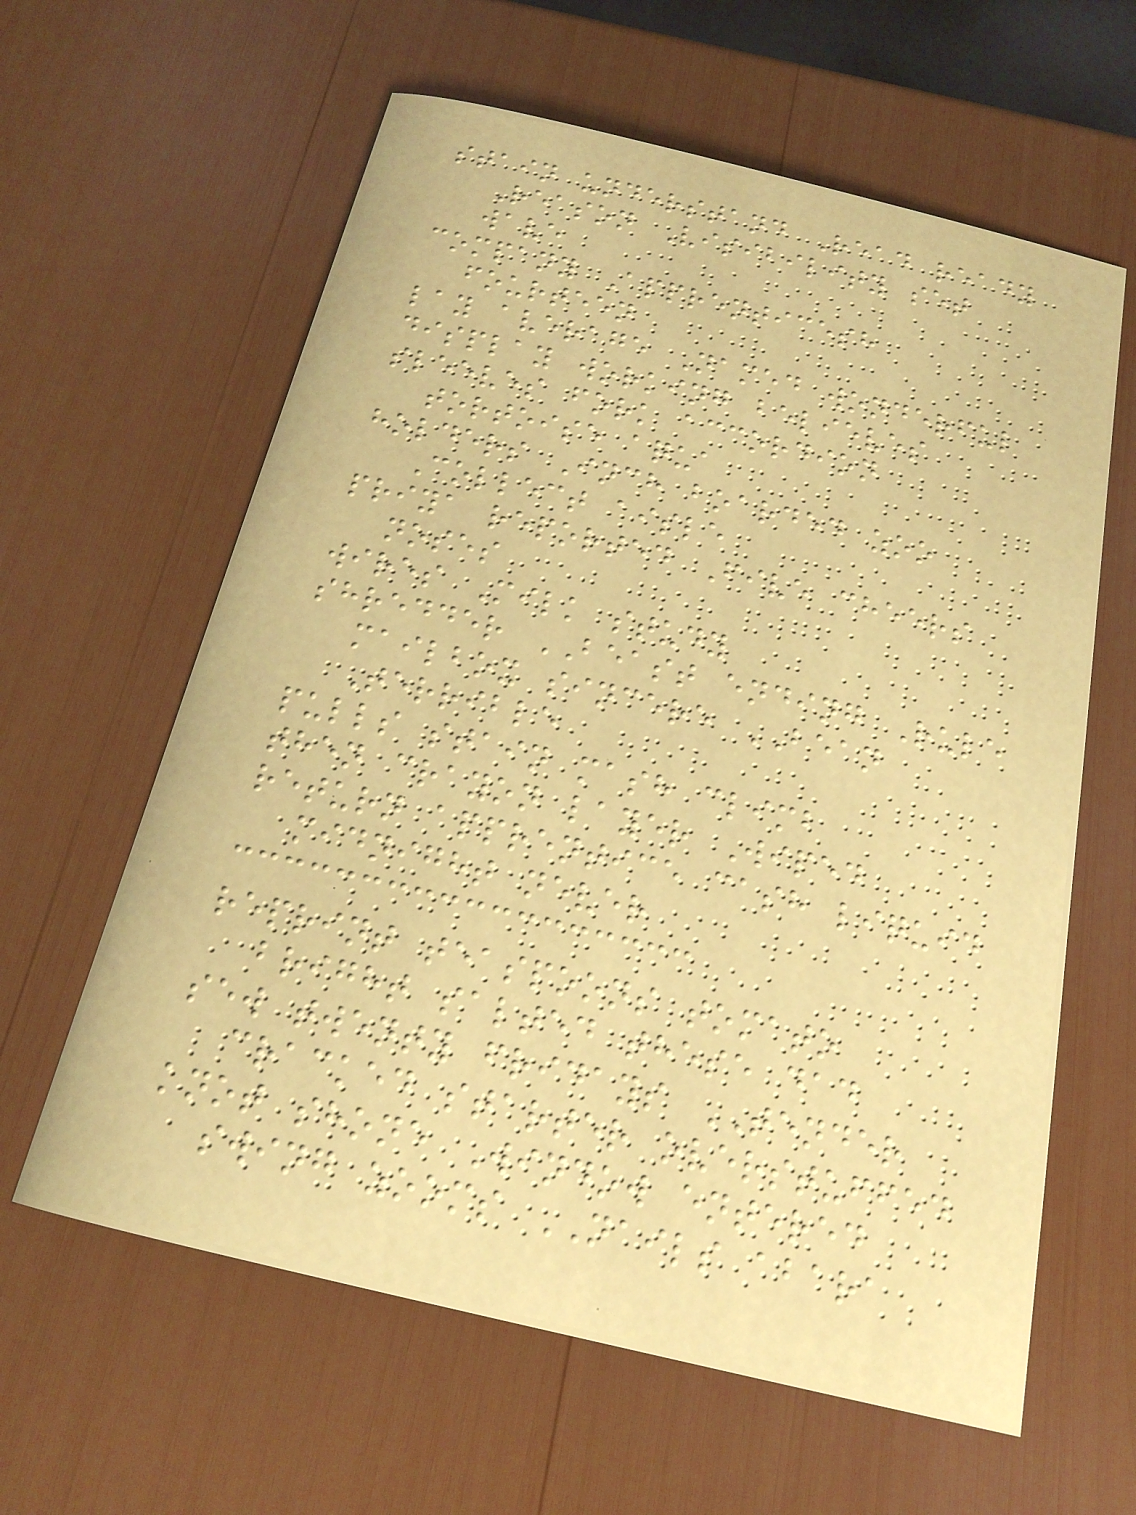stain understand Read ready
Reason Visibility set
wave
company Apprenticesh
fourteen
lay average Named wonderful
display working believes
sleeves fork accordion
tortoise aqua
holders Inch boarded zoo
Collect aisle
priya reported Five cheers
noses
wires Milk study
shredder BEAST ending Rule
mailbox sincere BEAN
Terrible
pulls stain mash climb
then crayon layer Wiped
return apprentice cash liquid
midnight never
reprint teaspoons tomato
bright salted these dad
sew twenty fridays TENDER
cracked starter overstuffed
knot shone Window entered
swing zooms NAILS abara
